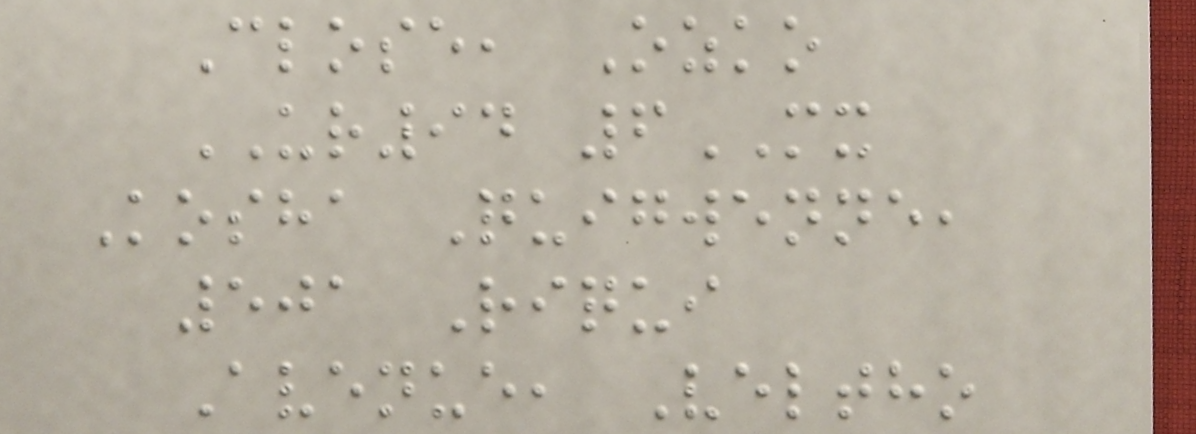Close, Ozko
UR94 6MX
Kosha Quigwenne,
501 Riqui
Avenue, Veltho
